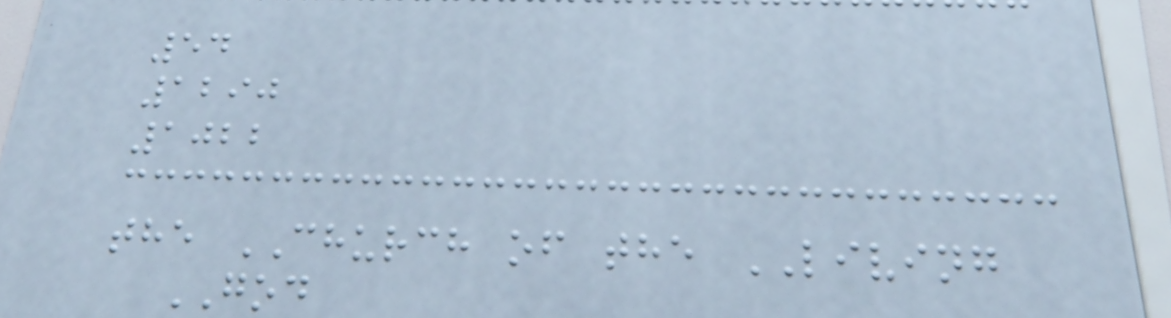54
1290
1022
the CHURCH of the LIVING
GOD
